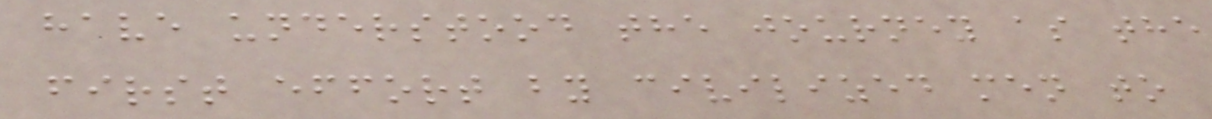have understood the journey as the
first effort by civilized men to
